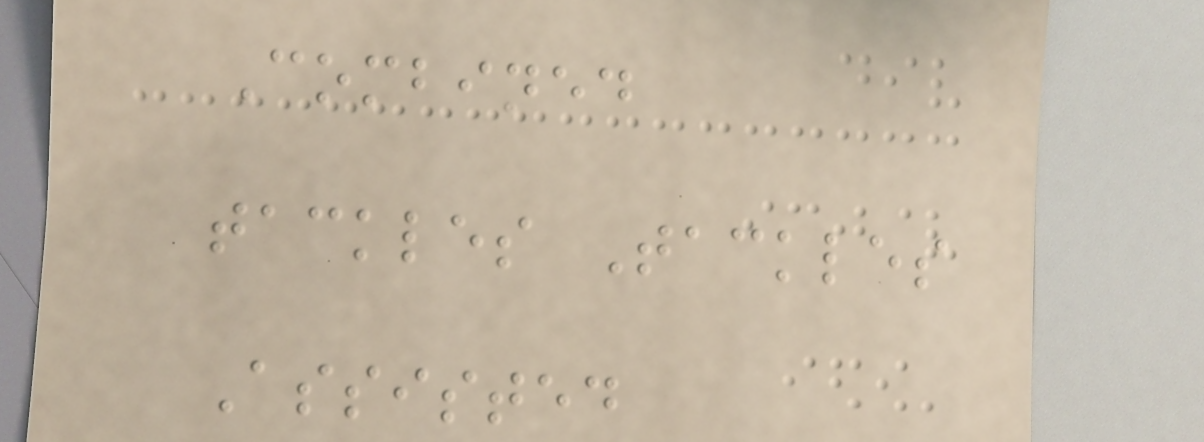Combined
tackles Tackles
Assisted
